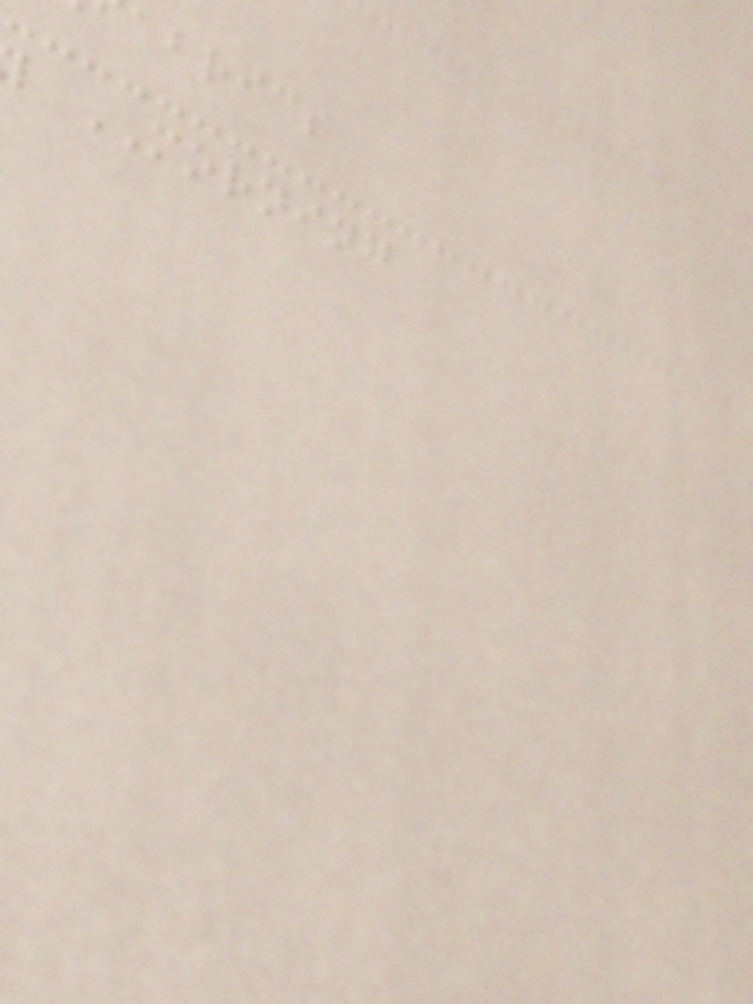abrics
MORNING
